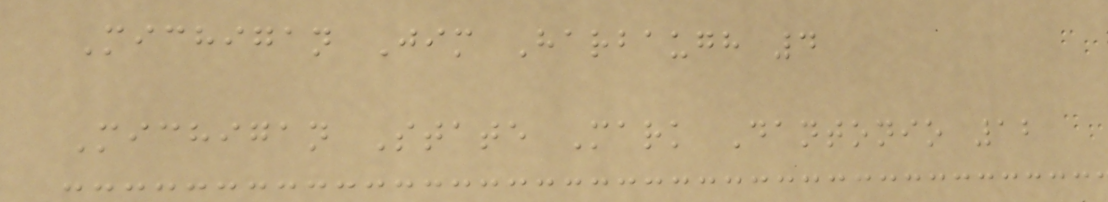Michigan Jim Harbaugh 4
Michigan State Mark Dantonio 12
